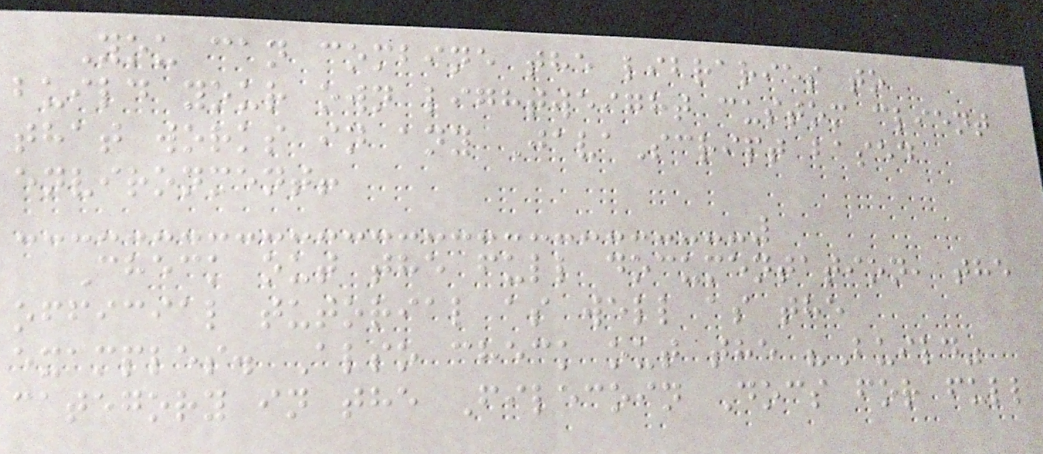You can combine the libraries to
build your own lightweight custom client
that works in any JavaScript based
environment!
Check out the full documentation, the
official tutorial as well as the
examples. Also check out the "Build"
category in the Filecoin Docs for full
